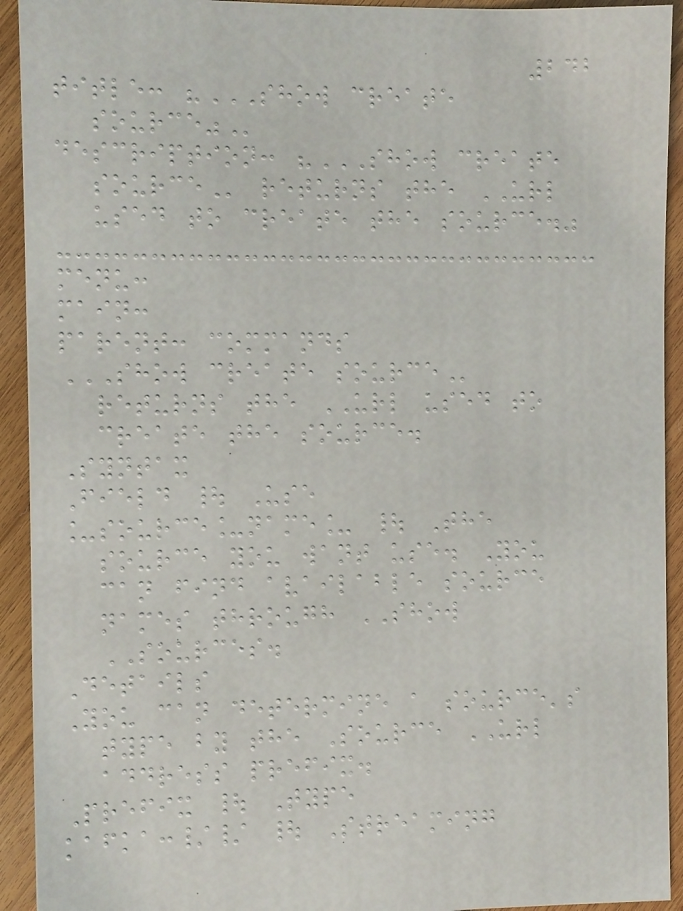242
title: "SHOW CREATE
SOURCE"
description: "SHOW CREATE
SOURCE returns the URL
used to create the source."
menu:
main:
parent: commands
SHOW CREATE SOURCE
returns the URL used to
create the source.
Syntax
Field | Use
_source_name_ | The
source you want use. You
can find available source
names through SHOW
SOURCES.
Details
You can determine a source's
type by the Source URL
address prefix.
Prefix | Type
kafka:// | Streaming
